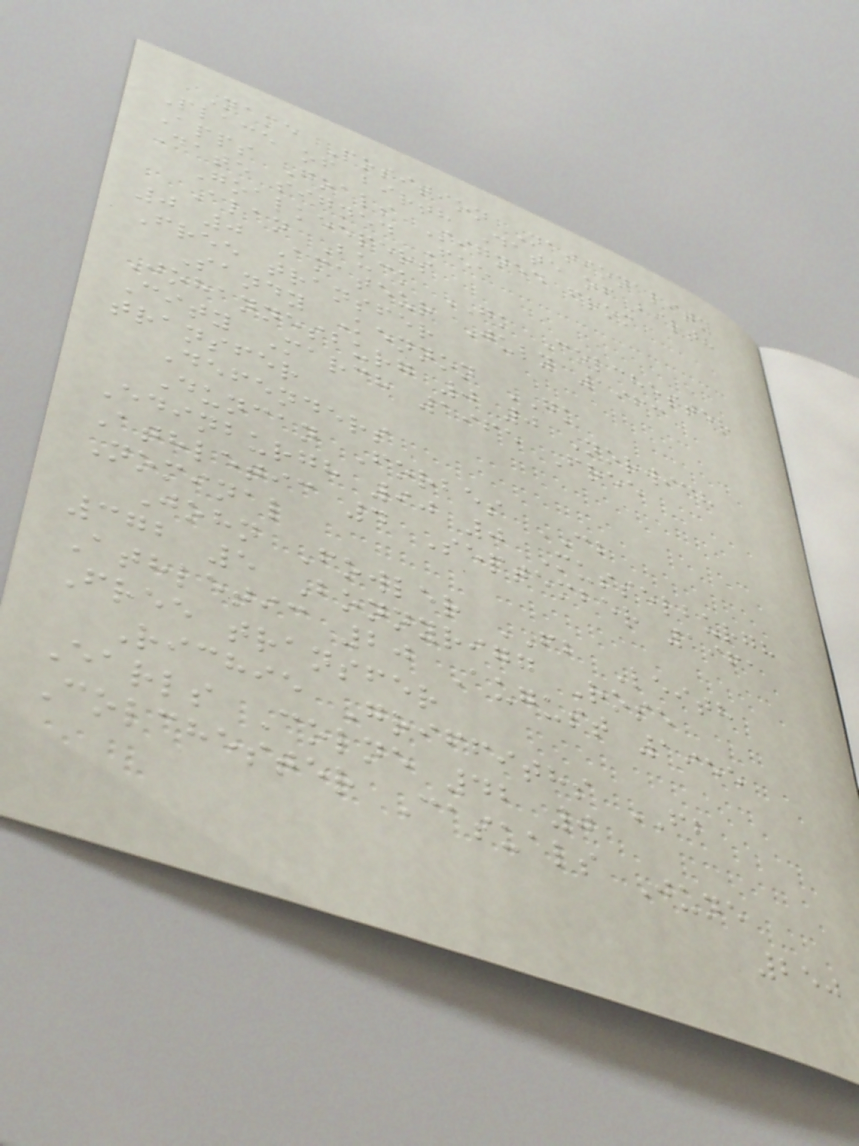Name Position Nationality
Place of birth Date of birth
Apps Goals Signed from
Date signed Fee
Goalkeepers
Alan Buck GK Colchester
0 0 Amateur July 1963
Free transfer
Sandy Kennon GK
Johannesburg 0 0 Norwich
City March 1965 Free
transfer
Defenders
Duncan Forbes CB
Edinburgh 90 0 Musselburgh
Athletic 4 September 1961
Nominal
John Fowler FB Leith
372 5 Bonnyrigg Rose
Athletic 20 August 1955
Free transfer
Richie Griffiths FB
Earls Colne 42 0
Colchester Casuals June
250
